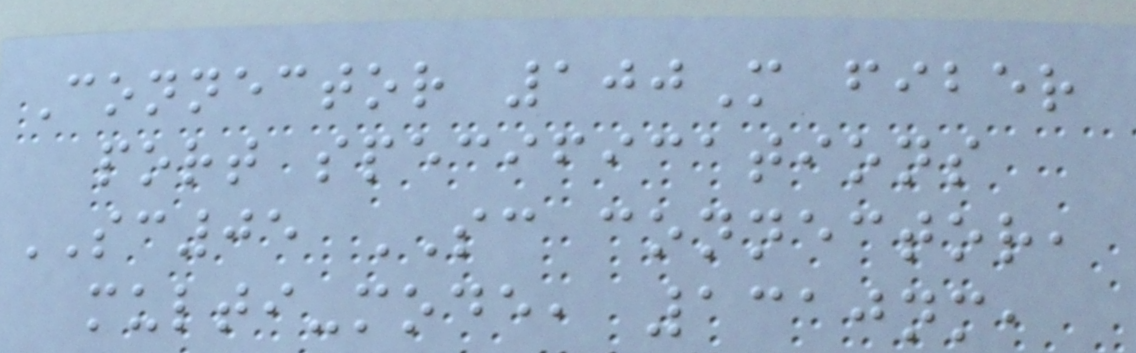Connector 100M fiber
port specifications
SC05 SC connector,
multi-mode, 1310nm,
